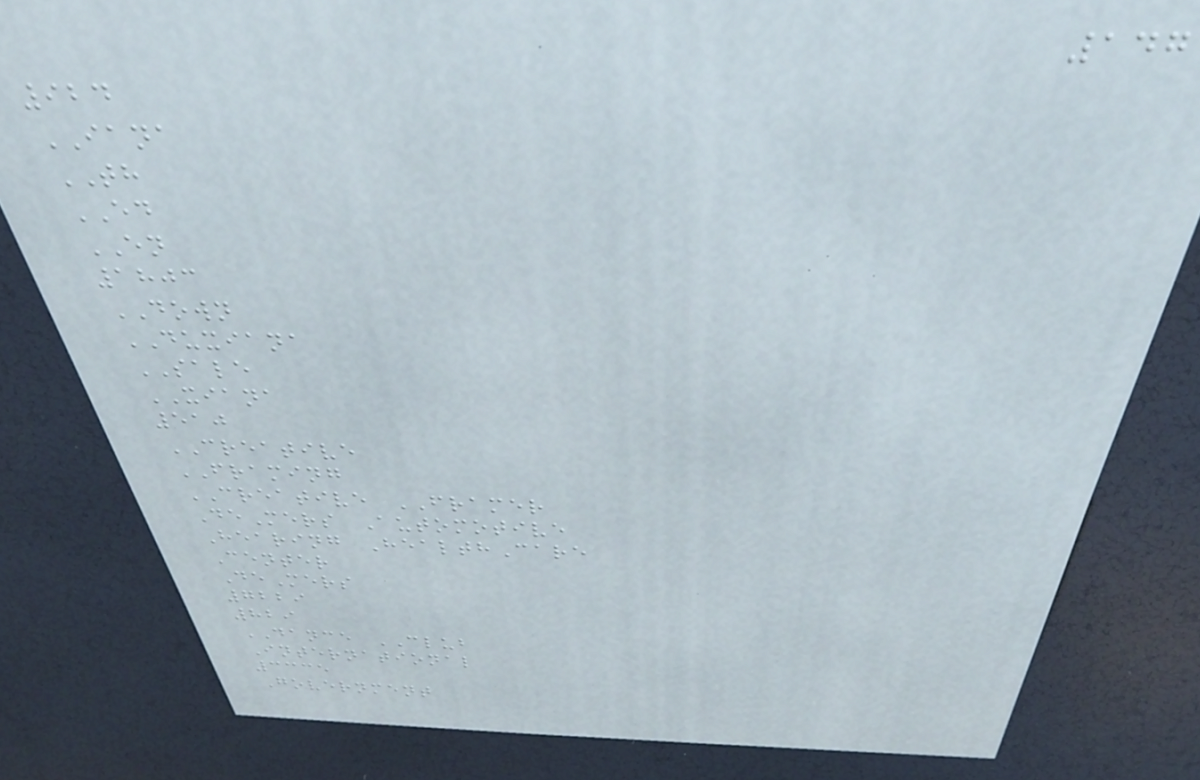147
924
IANA
TH
ED
EN
1803
DOWN
DUXIANA
SALE
XIANA
510
CREATIVE
FRAMING
CREATIVE FRAMER
DeMers Automotive
Hearing HealthCare
Center
DeMers
7229
829
DANCE CLUB
International
3335
Government
